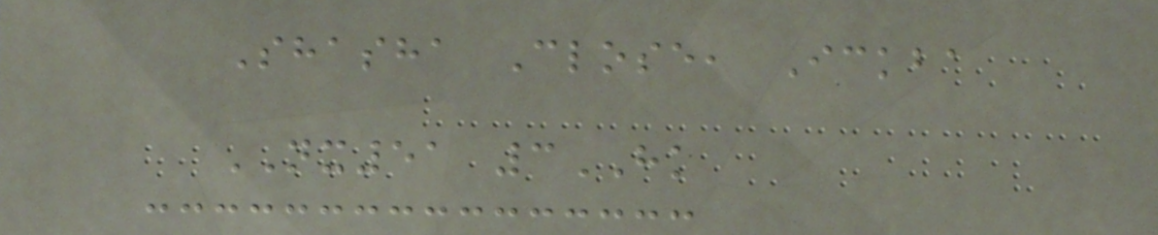Shasha Close, Ickba
NX51 3HK
